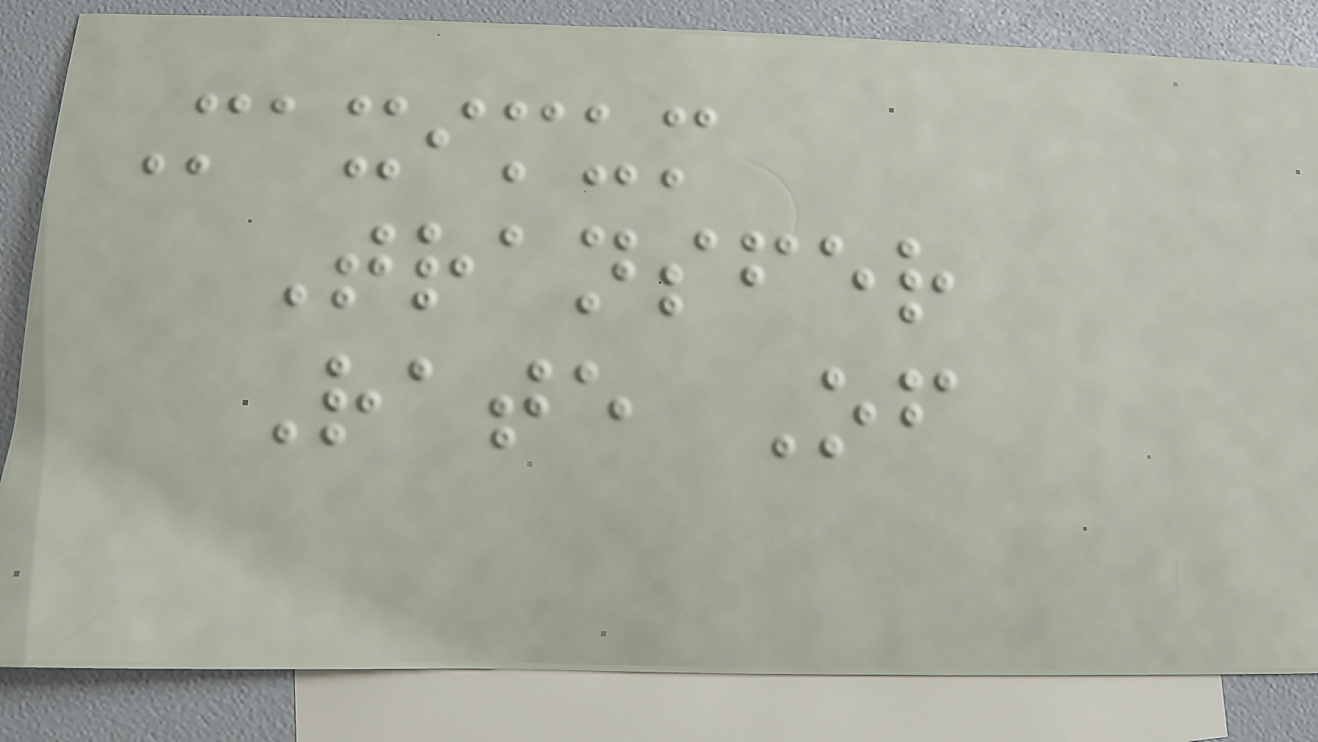Maximum
Transfer
Rate Of
